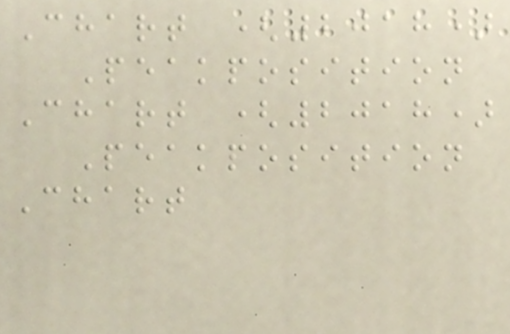Chart (2018)
Peakposition
Chart (2018)
Peakposition
Chart
